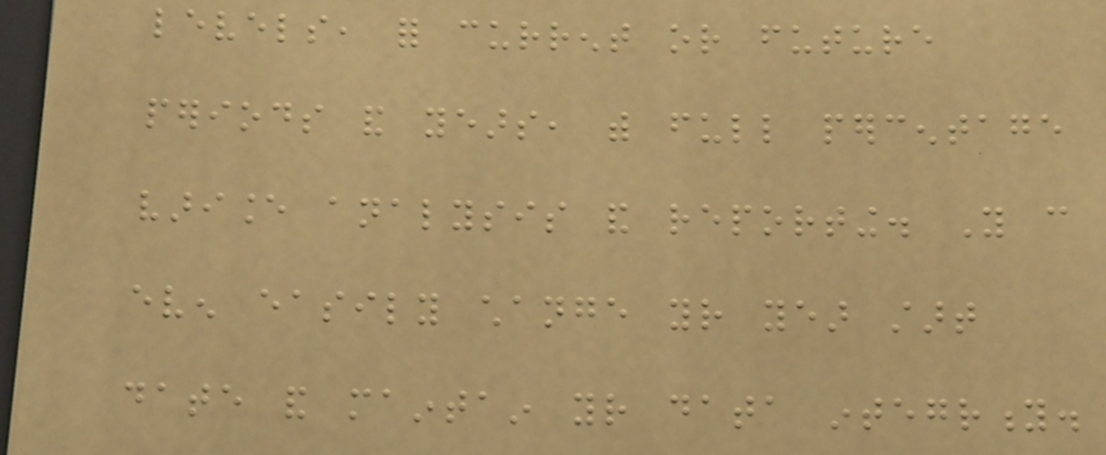levels, for current or future
periods and years, with full percentage
variance analysis and reporting. You can
even easily change your year start
date and maintain your data integrity.
